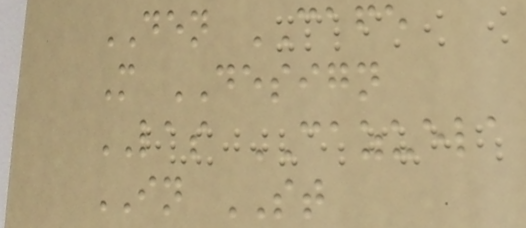DEN CAFE
M DESIGN
LAS CAZUELA
IN ST
